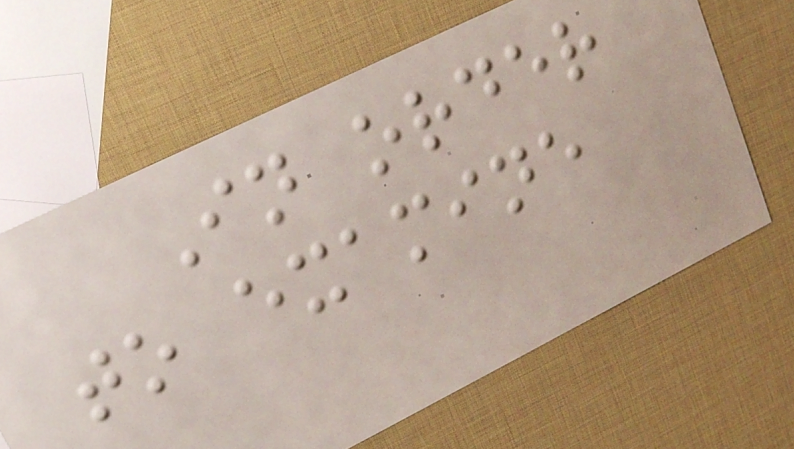In order
to examine
